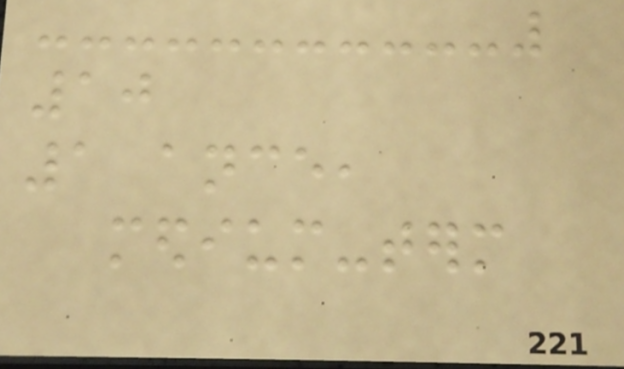10
1 ance,
medium-term
